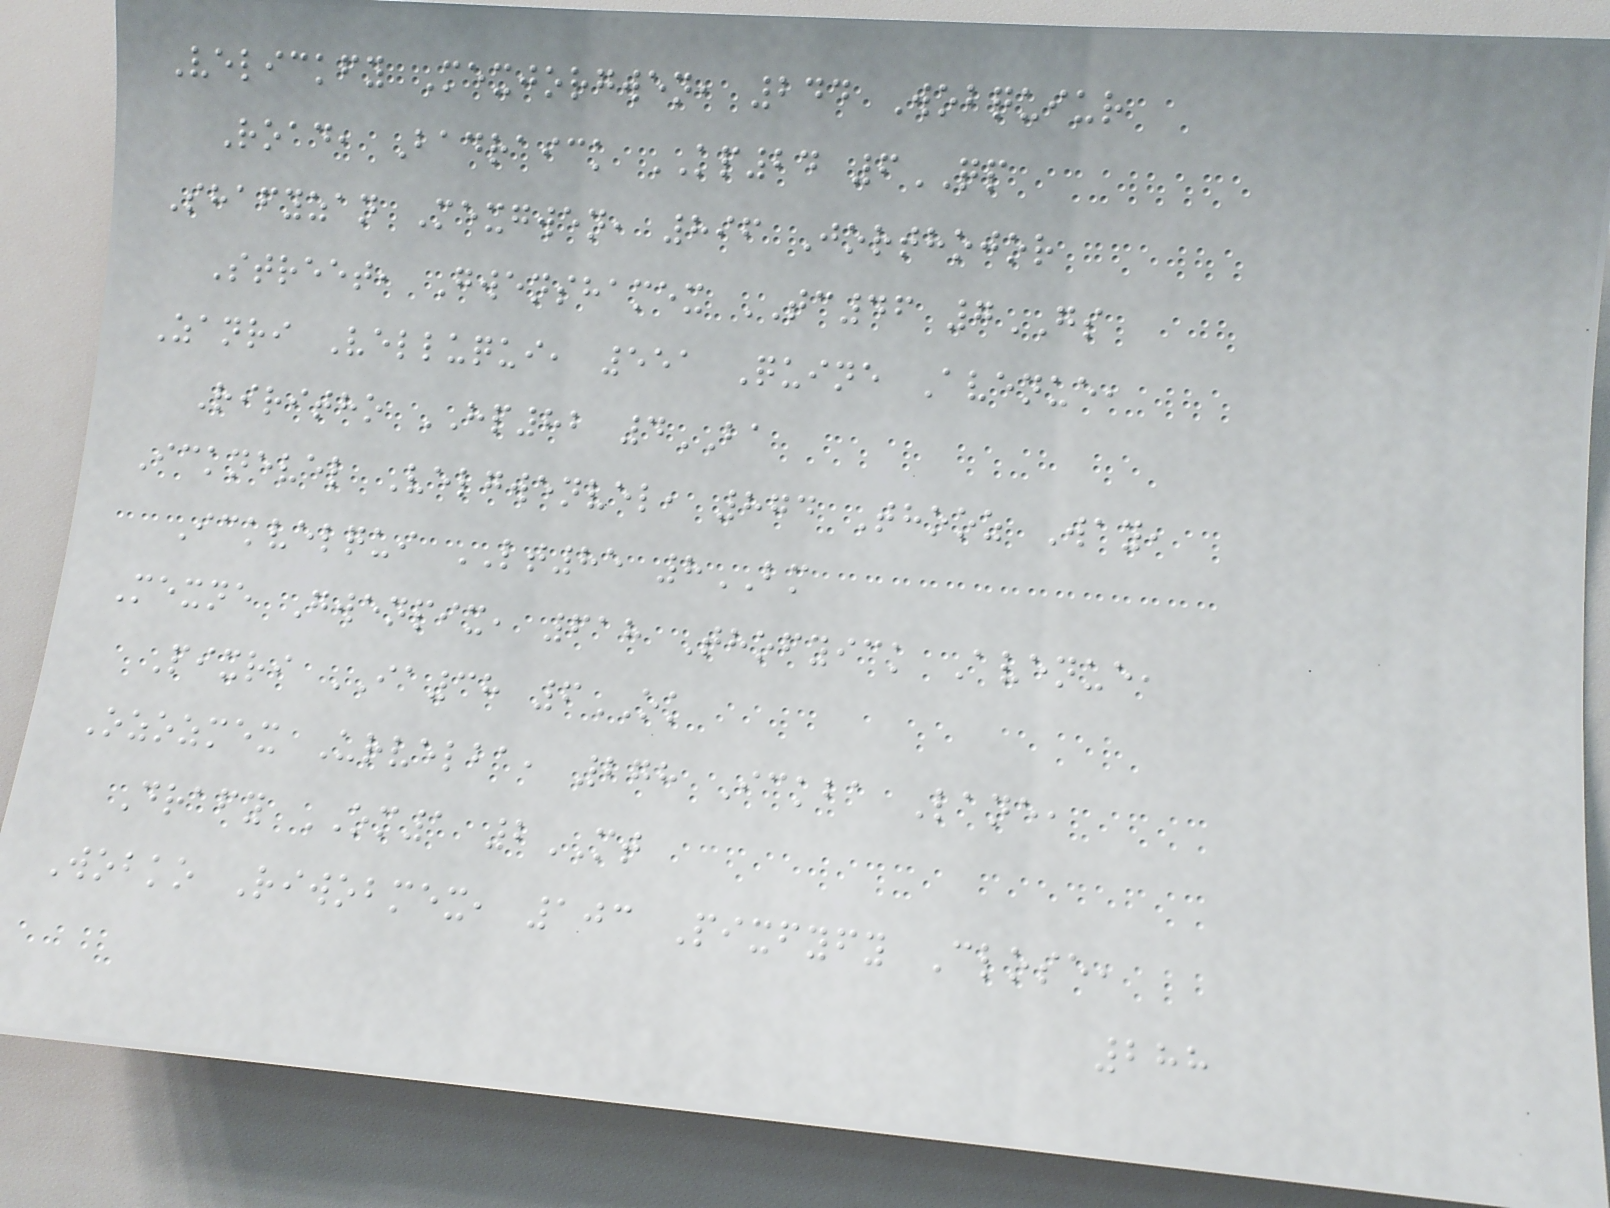Velickfy Mexjorgwen, 244 Wobquiur
Road, Badraick KP24 6QP
Shafyzan Mexgwen, 896 Jorthojor
Street, Gwenshamex TC46 7GS
Zanri Velluqui, 551 Quine Avenue,
Riritho HP82 4BA
Icknevel Velgwenvel, 874 Thooz Way,
Ickvelqui LT85 8BM
Mexne Gwenpix, 618 Thofyick Avenue,
Pixri IA38 6OK
Ozozmex Urvelba, 278 Ickba Lane,
Drafy OM1 2MT
Wobko Riwobmex, 103 Pixfyfy Close,
288
